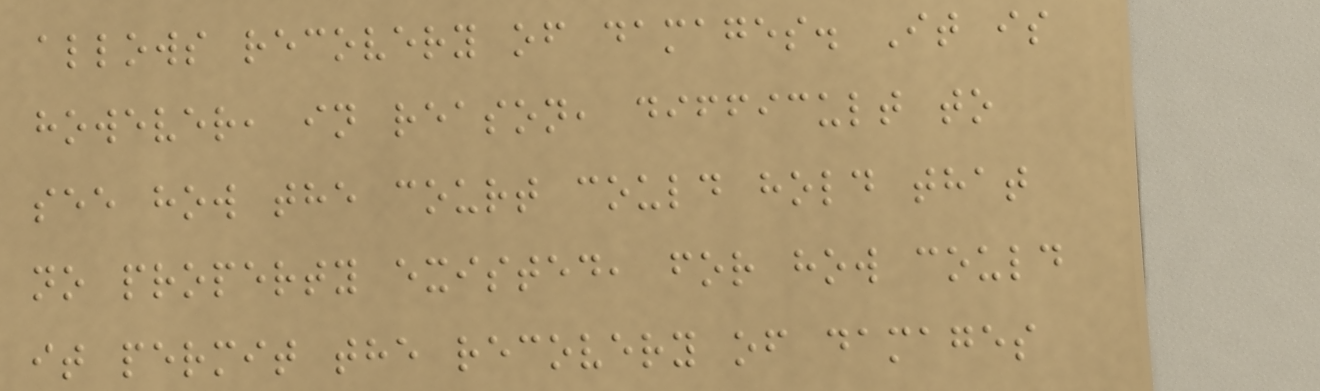allows recovery of damages. It is
however, in reason, difficult to
see how the court could hold that
no property existed, for how could
it permit the recovery of damages
